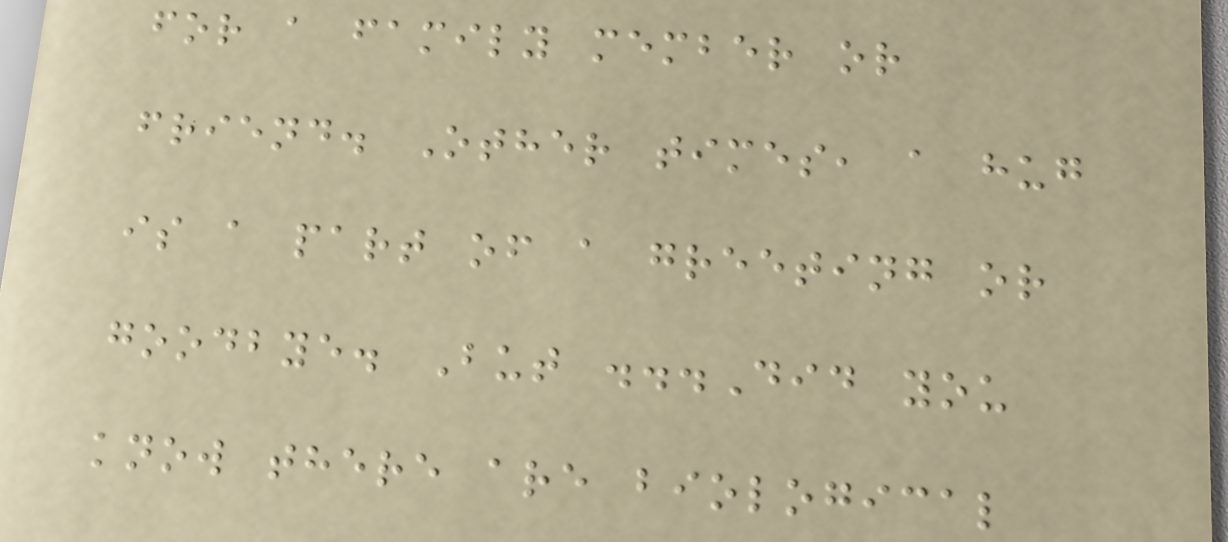for a family member or
friend. Other times, a hug
is a part of a greeting or
goodbye. But ...Did you
know there are biological
